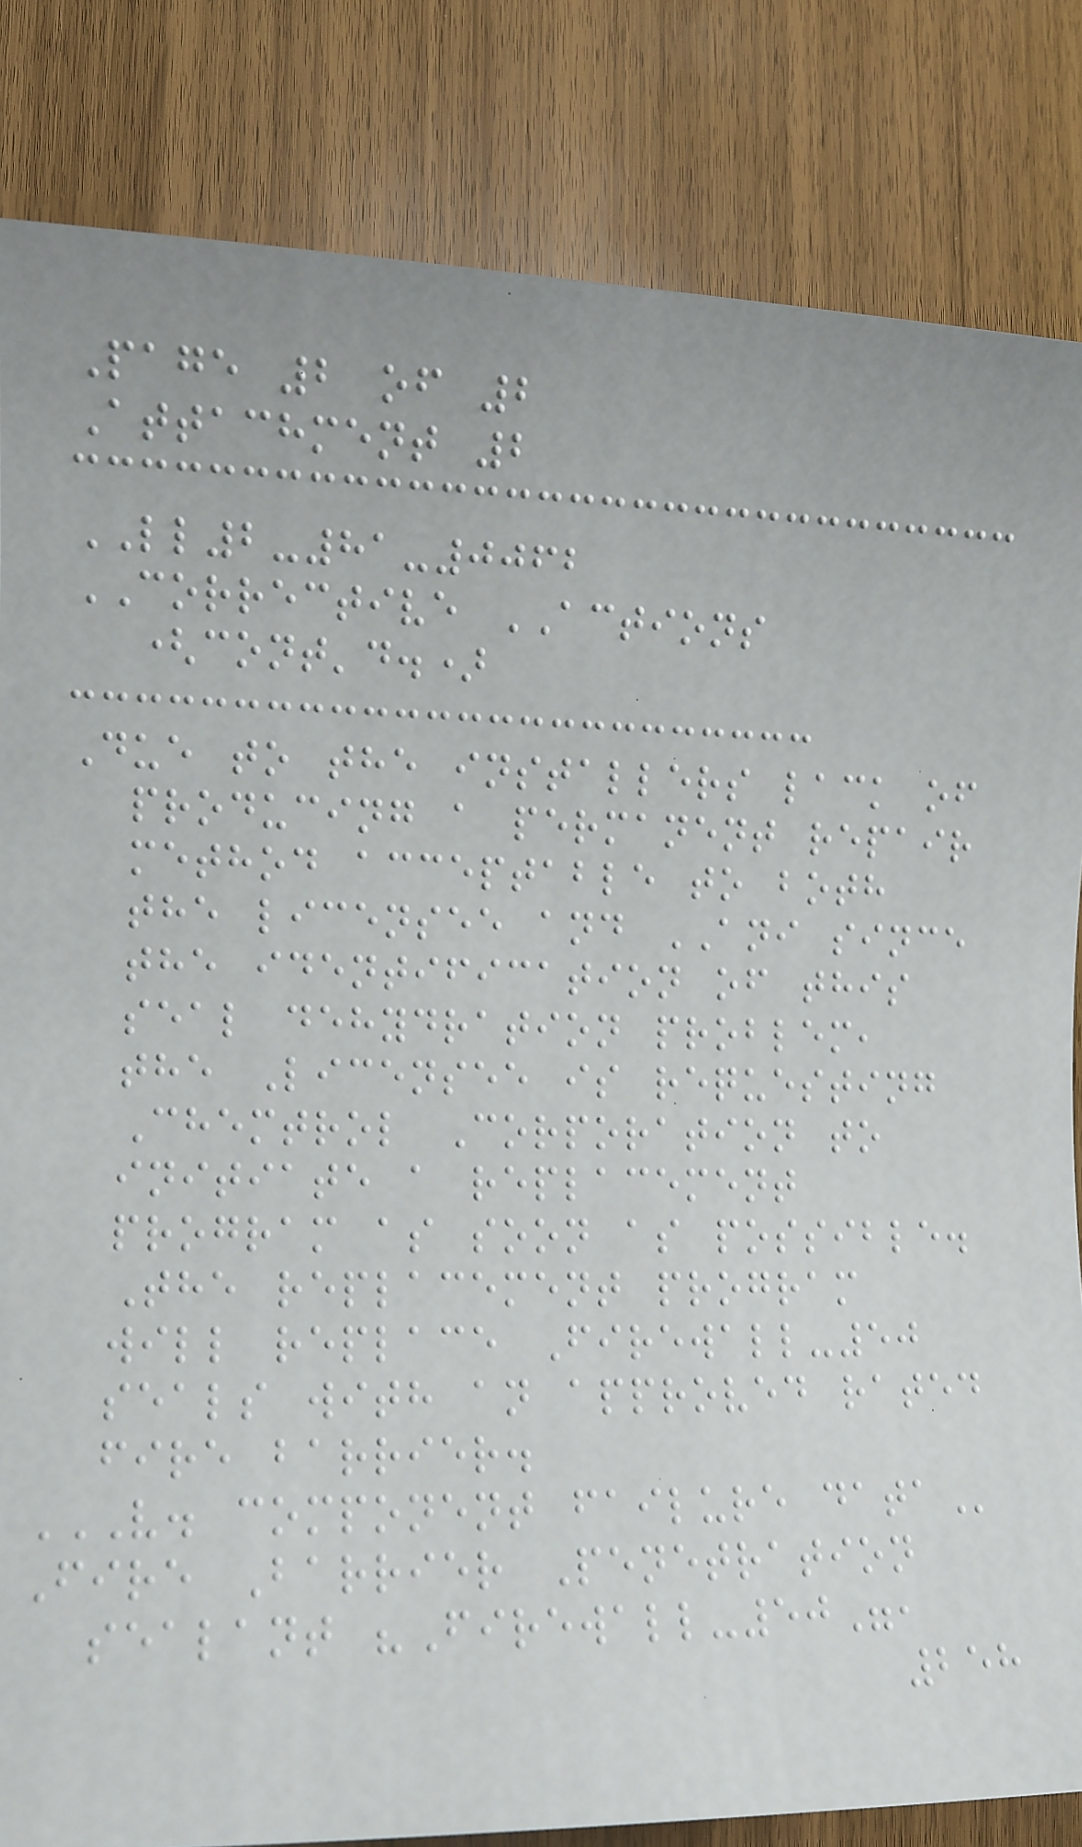Page 2 of 2
Attachment 2
LL2-81-0062
CORRECTIVE ACTIONS
(cont'd.)
Due to the installers lack of
producing a permanent repair
method acceptable to both
the licensee and ANI since
the identification of this
seal dehydration problem,
the Licensee is requesting
Chemtrol Corporation to
initiate a replacement
program as soon as possible.
The replacement program
will replace Firewall-50
seals with an approved rated
fire barrier.
V. COMPONENT FAILURE DATA
Fire Barrier Penetration
sealant "Firewall-50",
258
